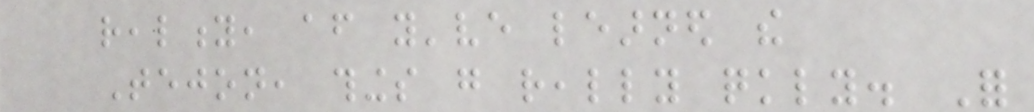reality, after you've learned the
Tejon, things go really quickly. For
